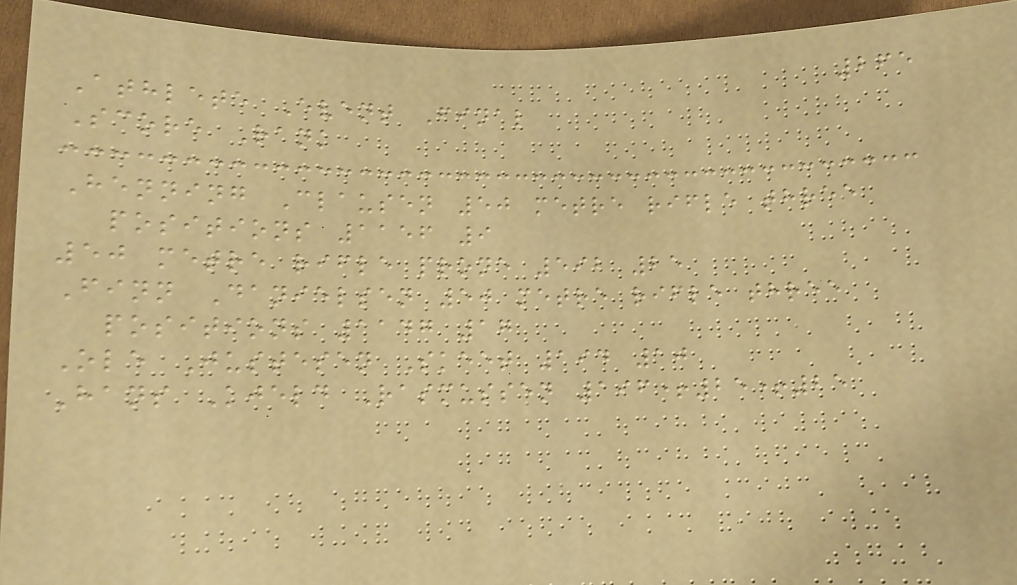265
Athlete Event Final
Score Rank
Henning Clausen 50 metre rifle three
positions 1156 9
50 metre rifle prone 592 25
Finn Danielsen 50 metre rifle three
positions 1147 17
Ole Justesen Skeet 194 10
Hans Kjeld Rasmussen 196+25+25
